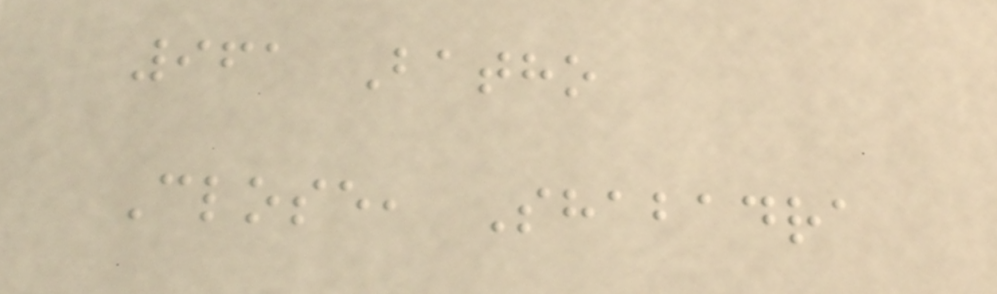961 Batho
Close, Shabadra
